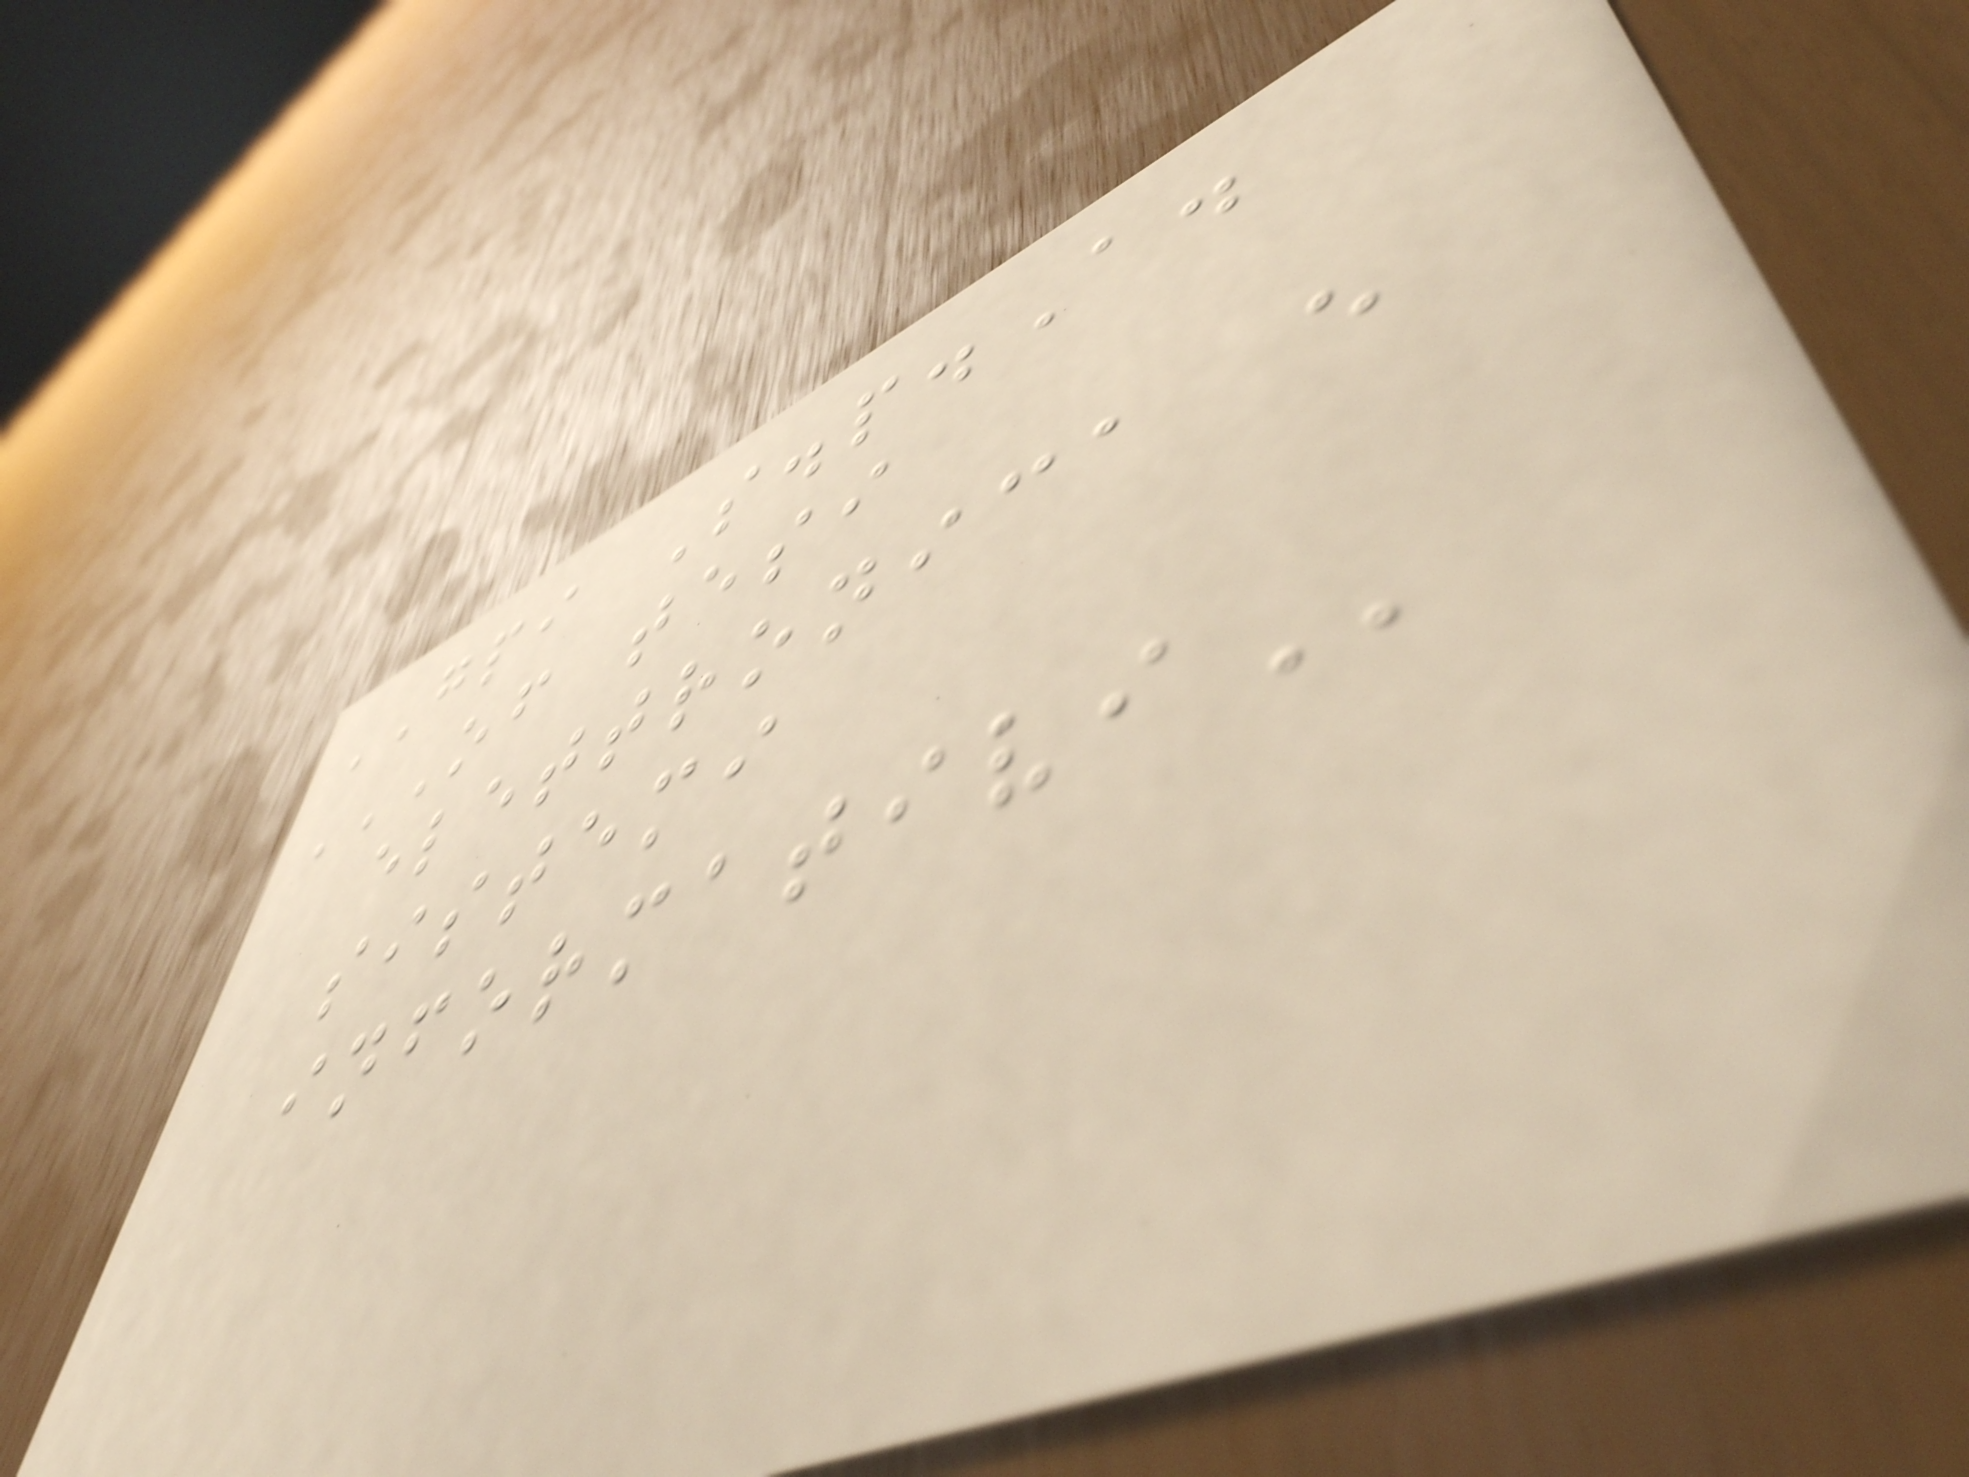GPI S.p.A.
OF TESI
ELETTRONICA E
SISTEMI
INFORMATIVI
